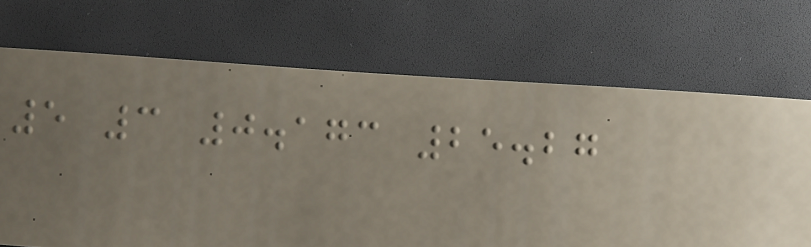5 3 0.173 25.27
